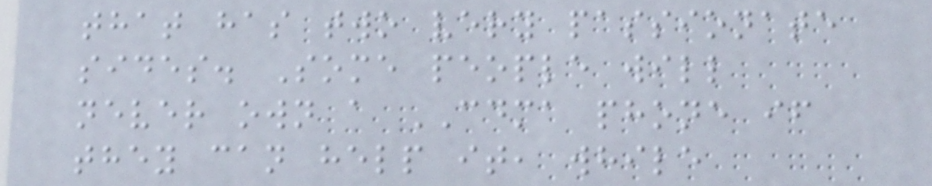that has two very passionate
sides. Some people will
never own a CDMA phone if
they can help it, while
